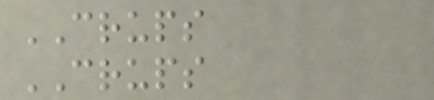CRUPS
CRUPS
